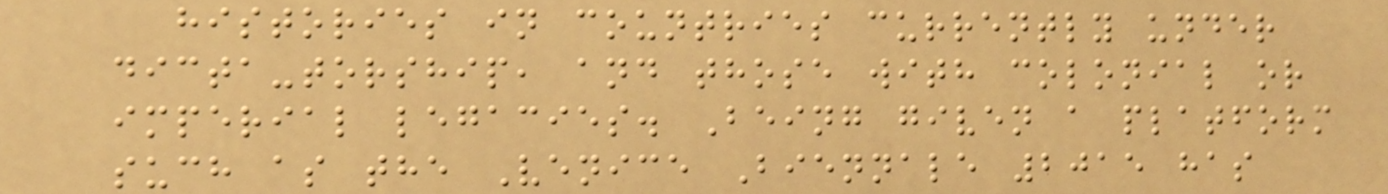histories in countries currently under
dicta-torship, and those with colonial or
imperial legacies. Being given a platform
such as the Venice Biennale 2015 has
